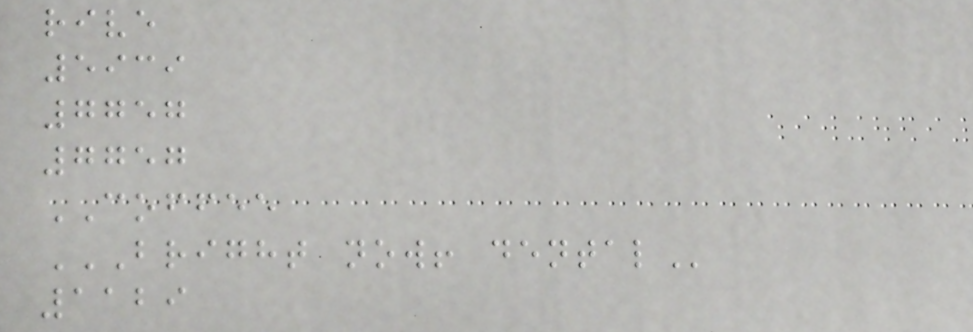rive
5939
7757
7757
COFFEE
BRIGHT NOW! DENTAL
1129
